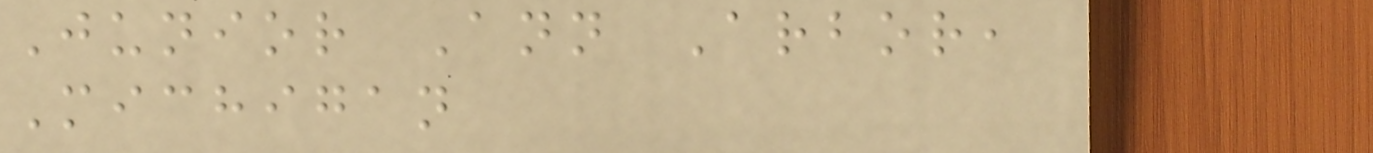Junior Ann Arbor,
Michigan
